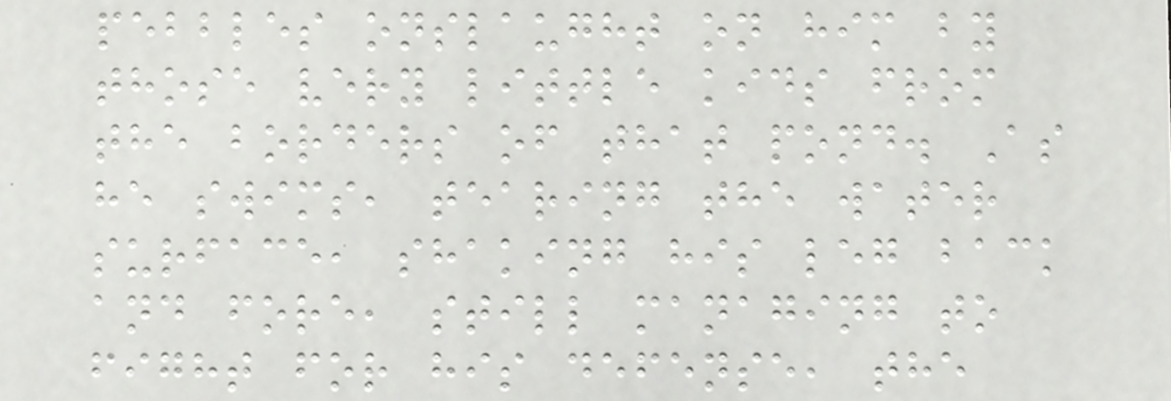pebbles onslaught on him by
those very little kids from
the borders of that pond. As
he swims, tearing the water
surface, shaking his leg back
and fore, still managing to
fight for his defense, the
